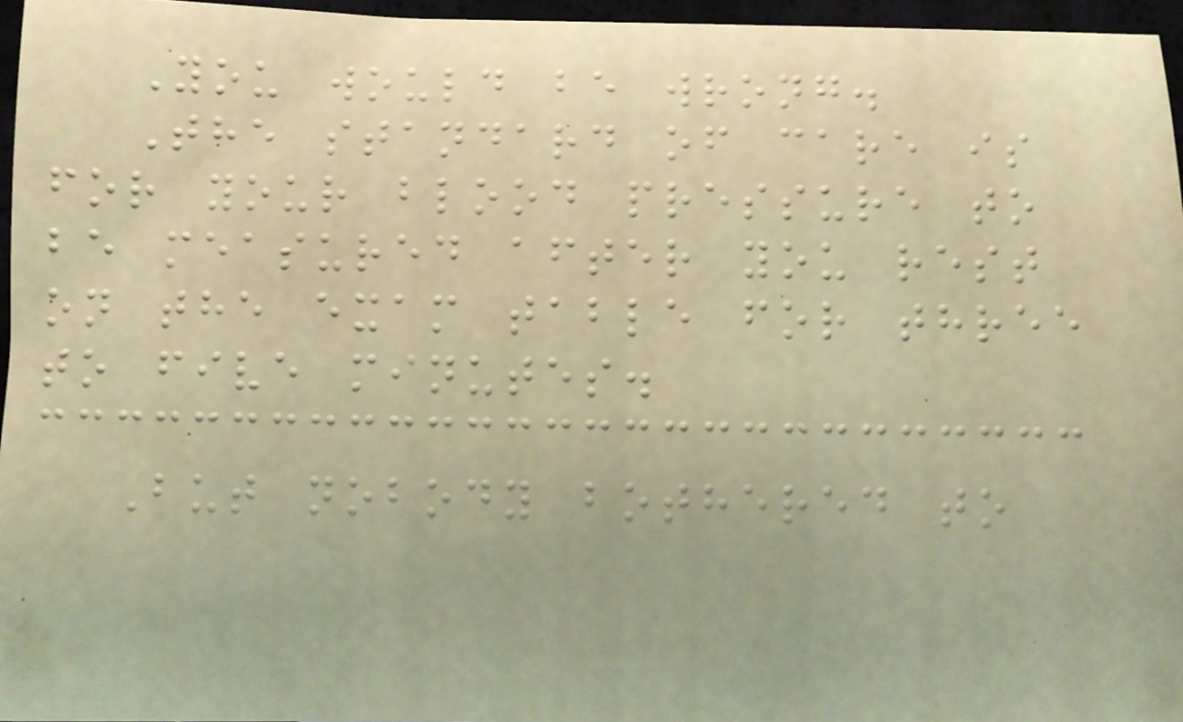You would be wrong.
The standard of care is
for your blood pressure to
be measured after you rest
on the exam table for three
to five minutes.
But nobody bothered to
